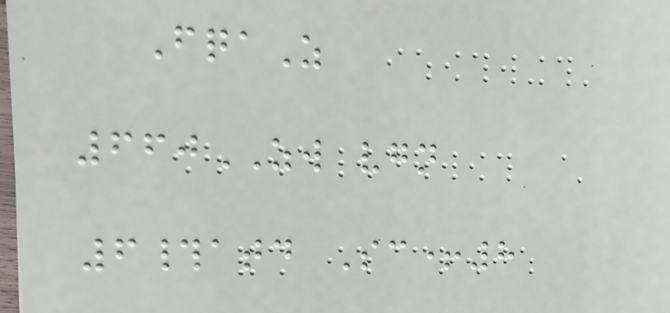FqaZ
660ZW vgn
6#atd Sc+8
